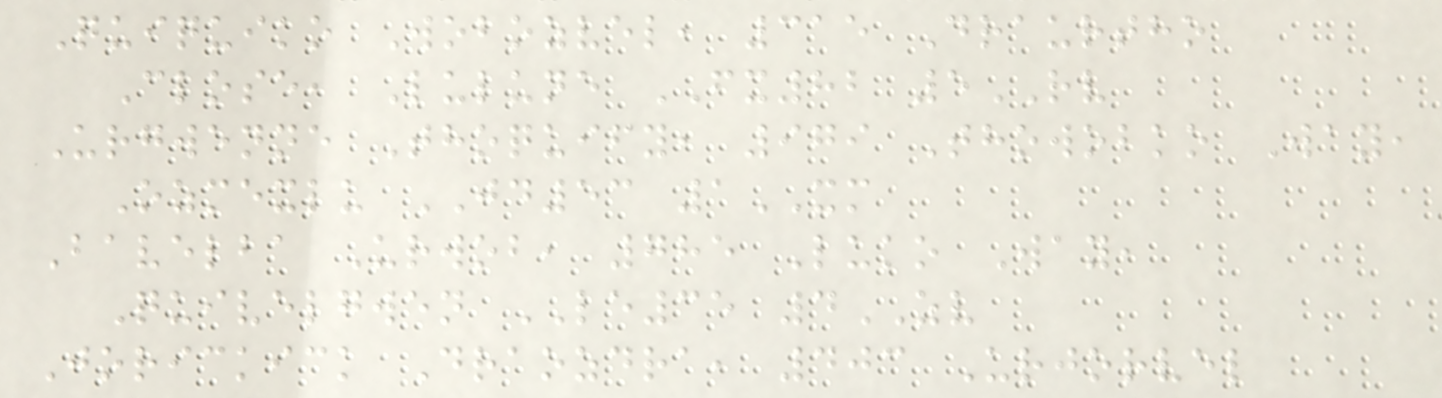Quiquiko Wobozvel, 315 Draurtho
Close, Lulune FX82 5RV
Urgwenne Thoquify, 979 Thowobko Way,
Ozmexlu JD53 1XM
Bavelba Urwob, 785 Luko Way,
Quivelgwen LE35 4ZV
Jorickick Draozdra, 403 Urjorvel
